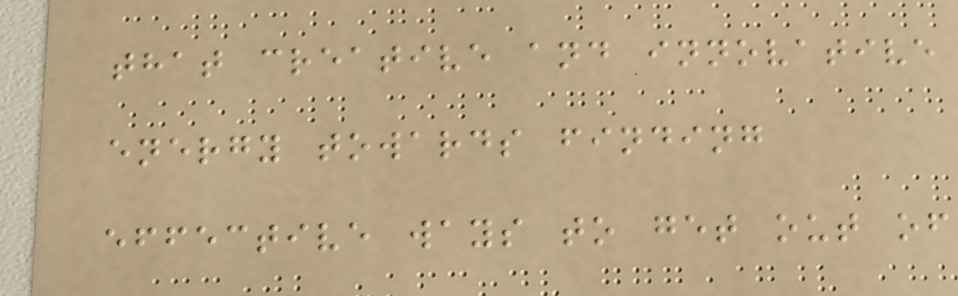that creative and innovative
energy towards finding
effective ways to get out of
